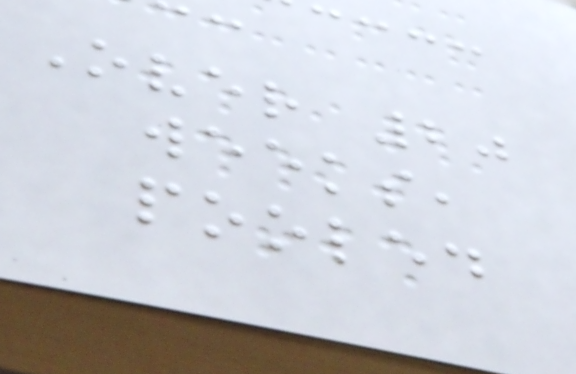Over 20
weeks,
pooled
